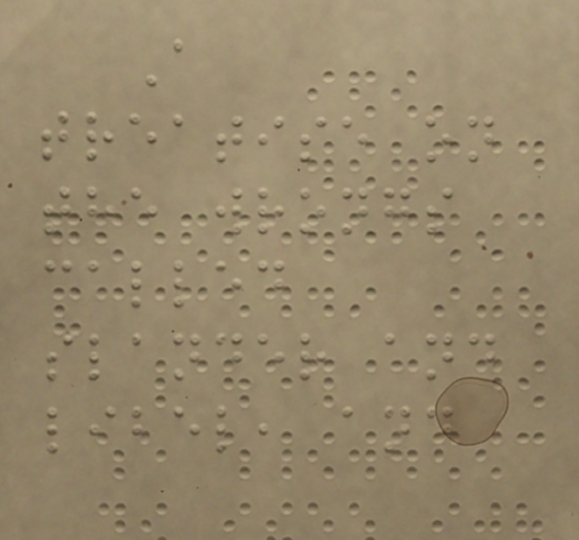A
treatise on
the wrongs
called
slander and
libel, and
